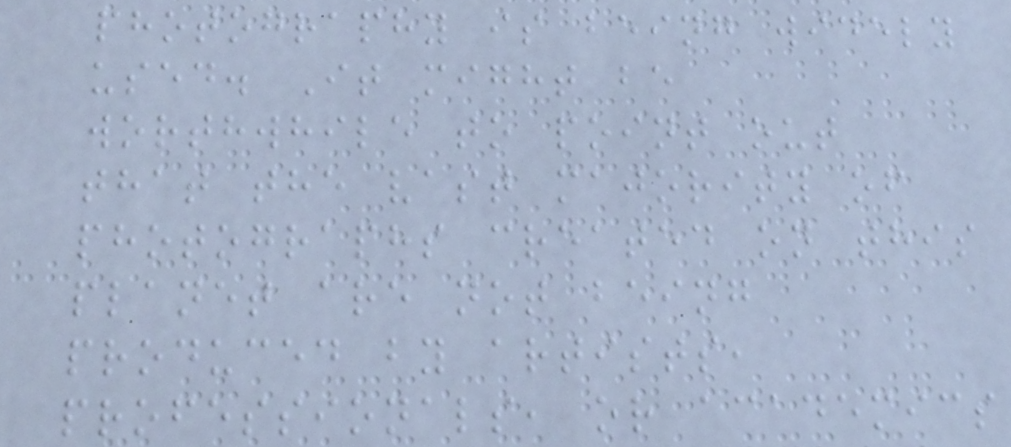photography is being widely
used. It might be
worthwhile to point out
that the vast majority of
photographs created on this
planet are not being
produced by artists,
professionals, or academics
